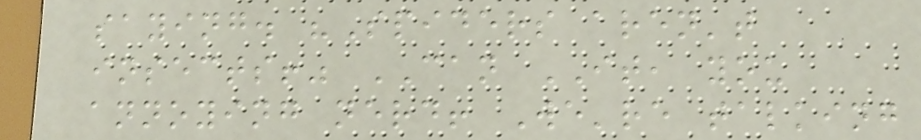saying. "Spiders aren't
insects!" CAN IT, you
annoying nerd! We're talking
